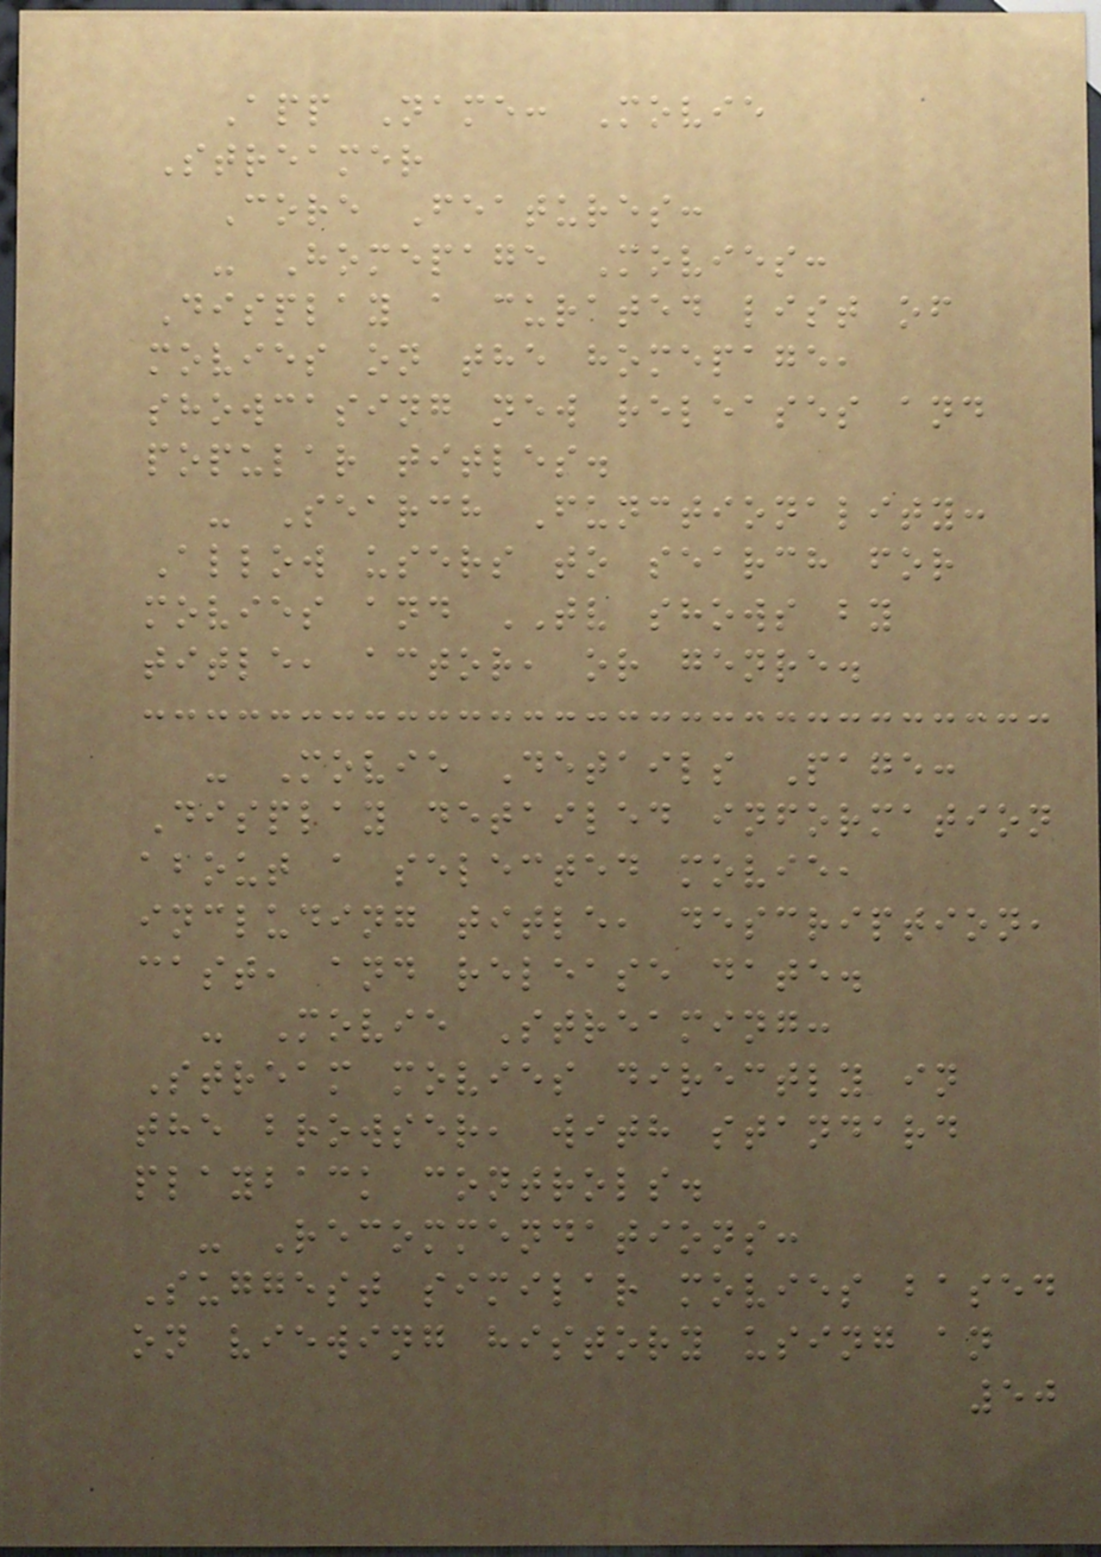App Name: Movie
Streamer
Core Features:
- Homepage Movies:
Display a curated list of
movies on the homepage,
showcasing new releases and
popular titles.
- Search Functionality:
Allow users to search for
movies and TV shows by
title, actor, or genre.
- Movie Details Page:
Display detailed information
about a selected movie,
including title, description,
cast, and release date.
- Movie Streaming:
Stream movies directly in
the browser, with standard
playback controls.
- Recommendations:
Suggest similar movies based
on viewing history using an
50
